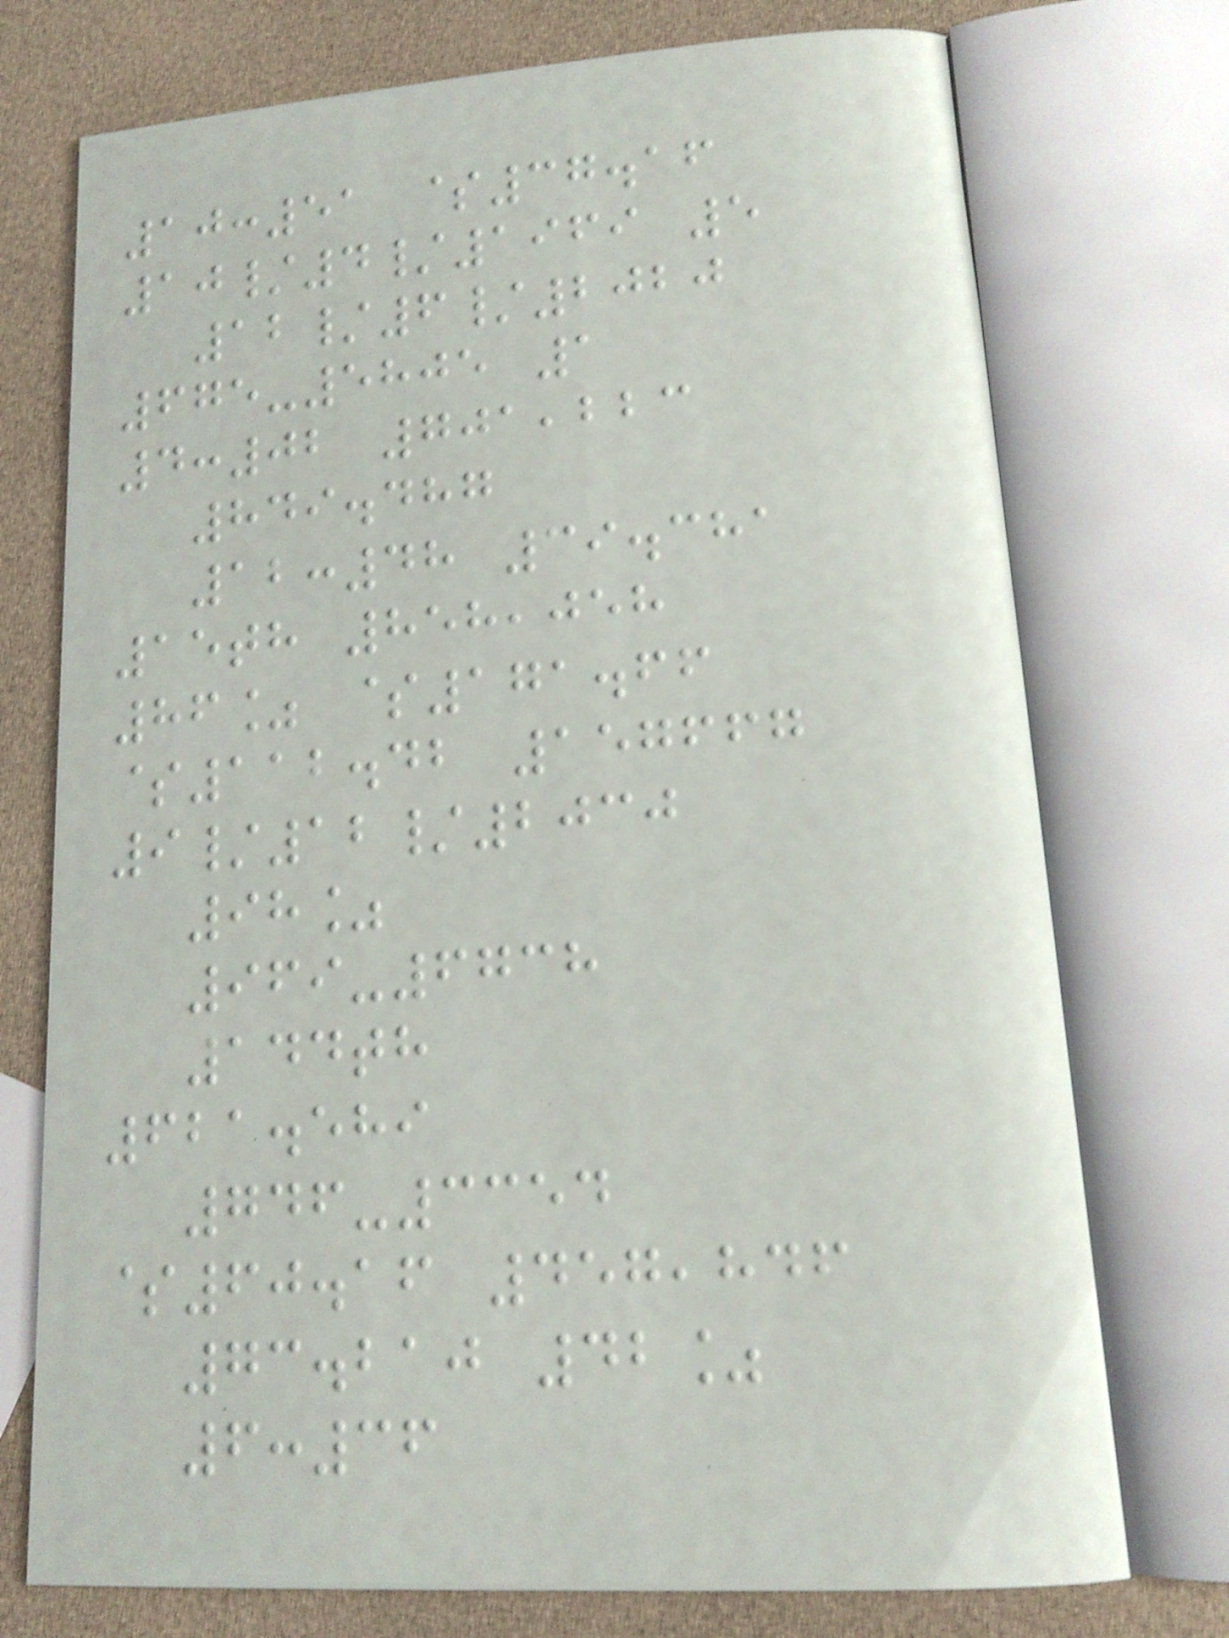10:51 $37.16
10/4/1969 5
12/6/2020
675-5805 1
4:02 701,223
849.487
12:48 39.381
15th 858,058
86% $171.66
$112.42 157667
9/12/2030
98%
969-6738
144th
621.589
746-3354
$60.16 457,846
73.210 42%
6:36
